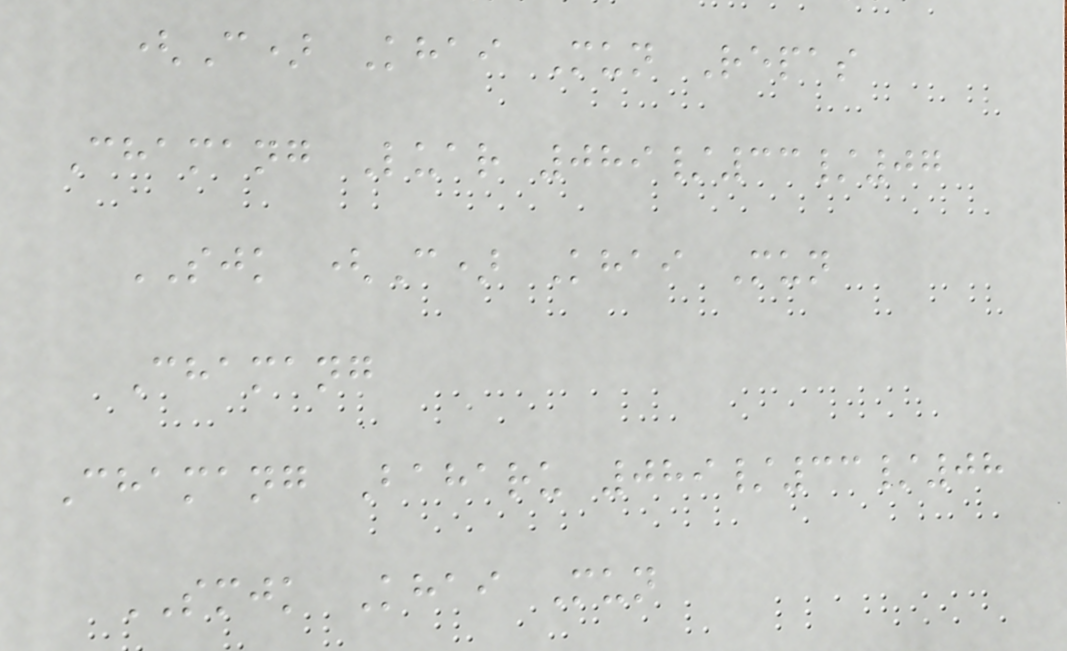(C) Khai Mun Repas
Chamang Luar 089/33/07
SJK (C) Khai Mun
Chamang
Chamang Baharu 089/33/08
SMJK Khai Mun
